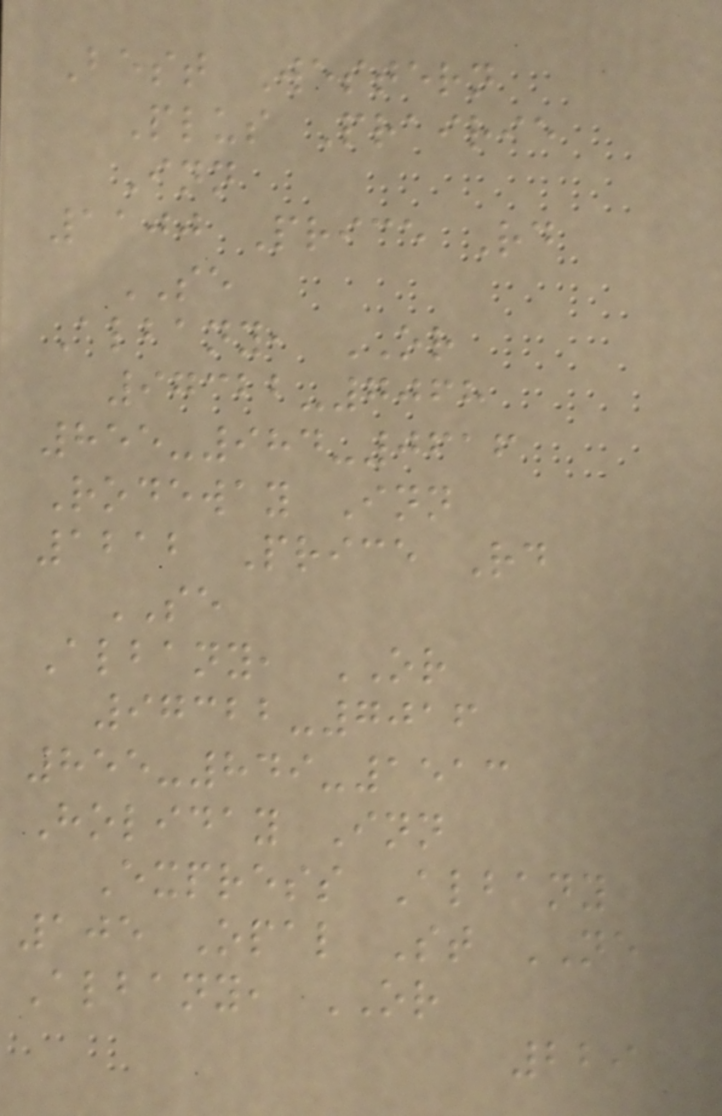Best Western
Plus Prairie
Inn
1100 Price Rd
SE
Albany, OR
97322-7068
855-984-0616
Rodeway Inn
1212 Price Rd
SE
Albany, OR
97322-7016
855-849-1513
Holiday Inn
Express Albany
105 Opal St NE
Albany, OR
229
